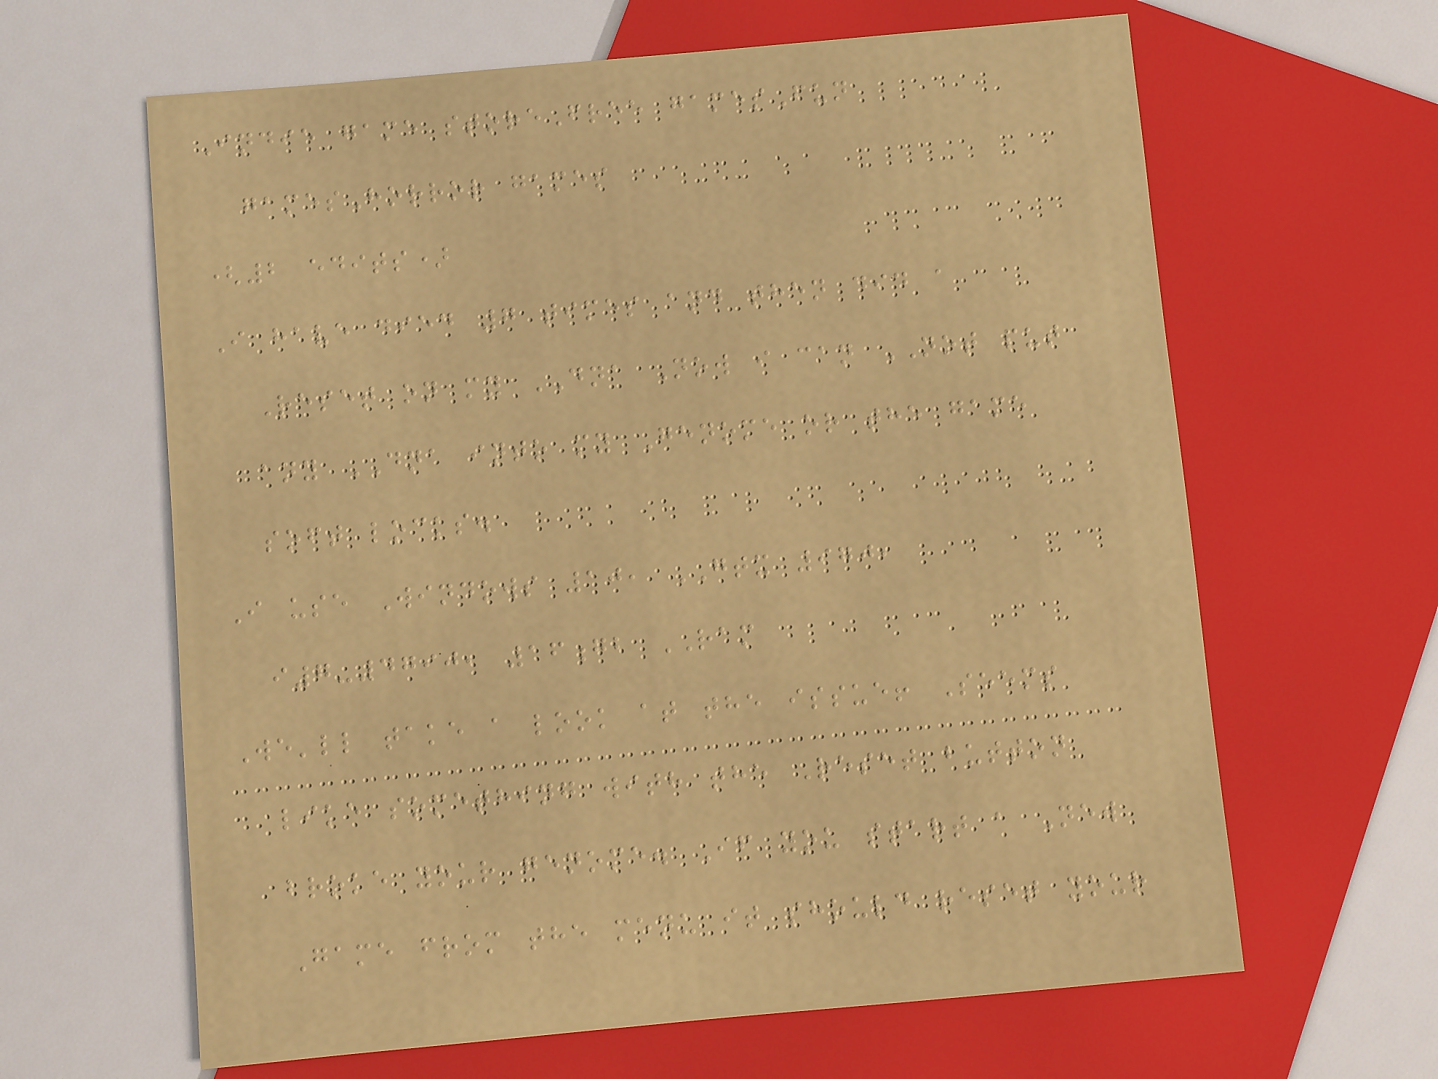Indie game storeFree gamesFun
gamesHorror games
(2 edits)
I have died 7 times and then did a
Reset on my DNA Now i can NOT put
any DNA into my Genome or the game
soft locks.
I use Windows 10, GTX 970,
i7-4790, 16gb RAM
We'll take a look at the issue! Seems
like something with the Reset button
broke your genome. If you start a New
Game from the menu it should reset your
